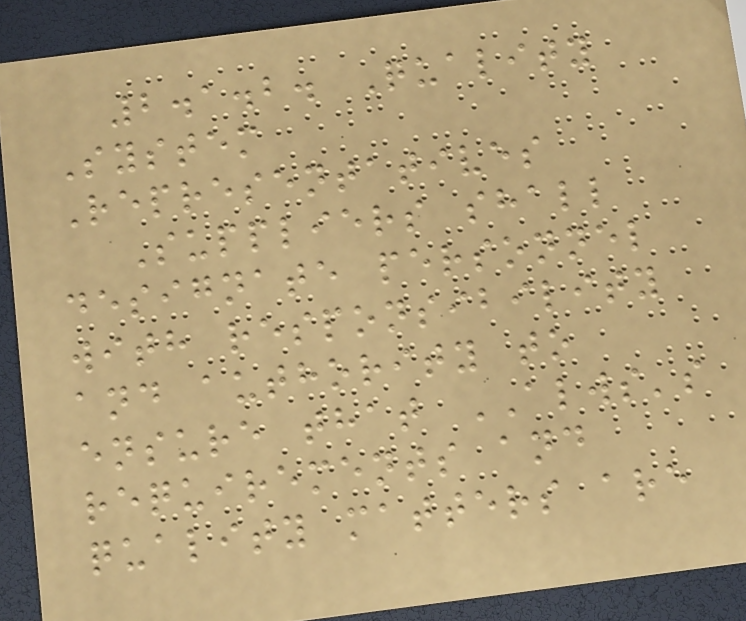2.1.2. Quality
System
Representatives
Suppliers shall
designate personnel
with responsibility
and authority to
ensure that ALWS's
requirements and
quality matters are
